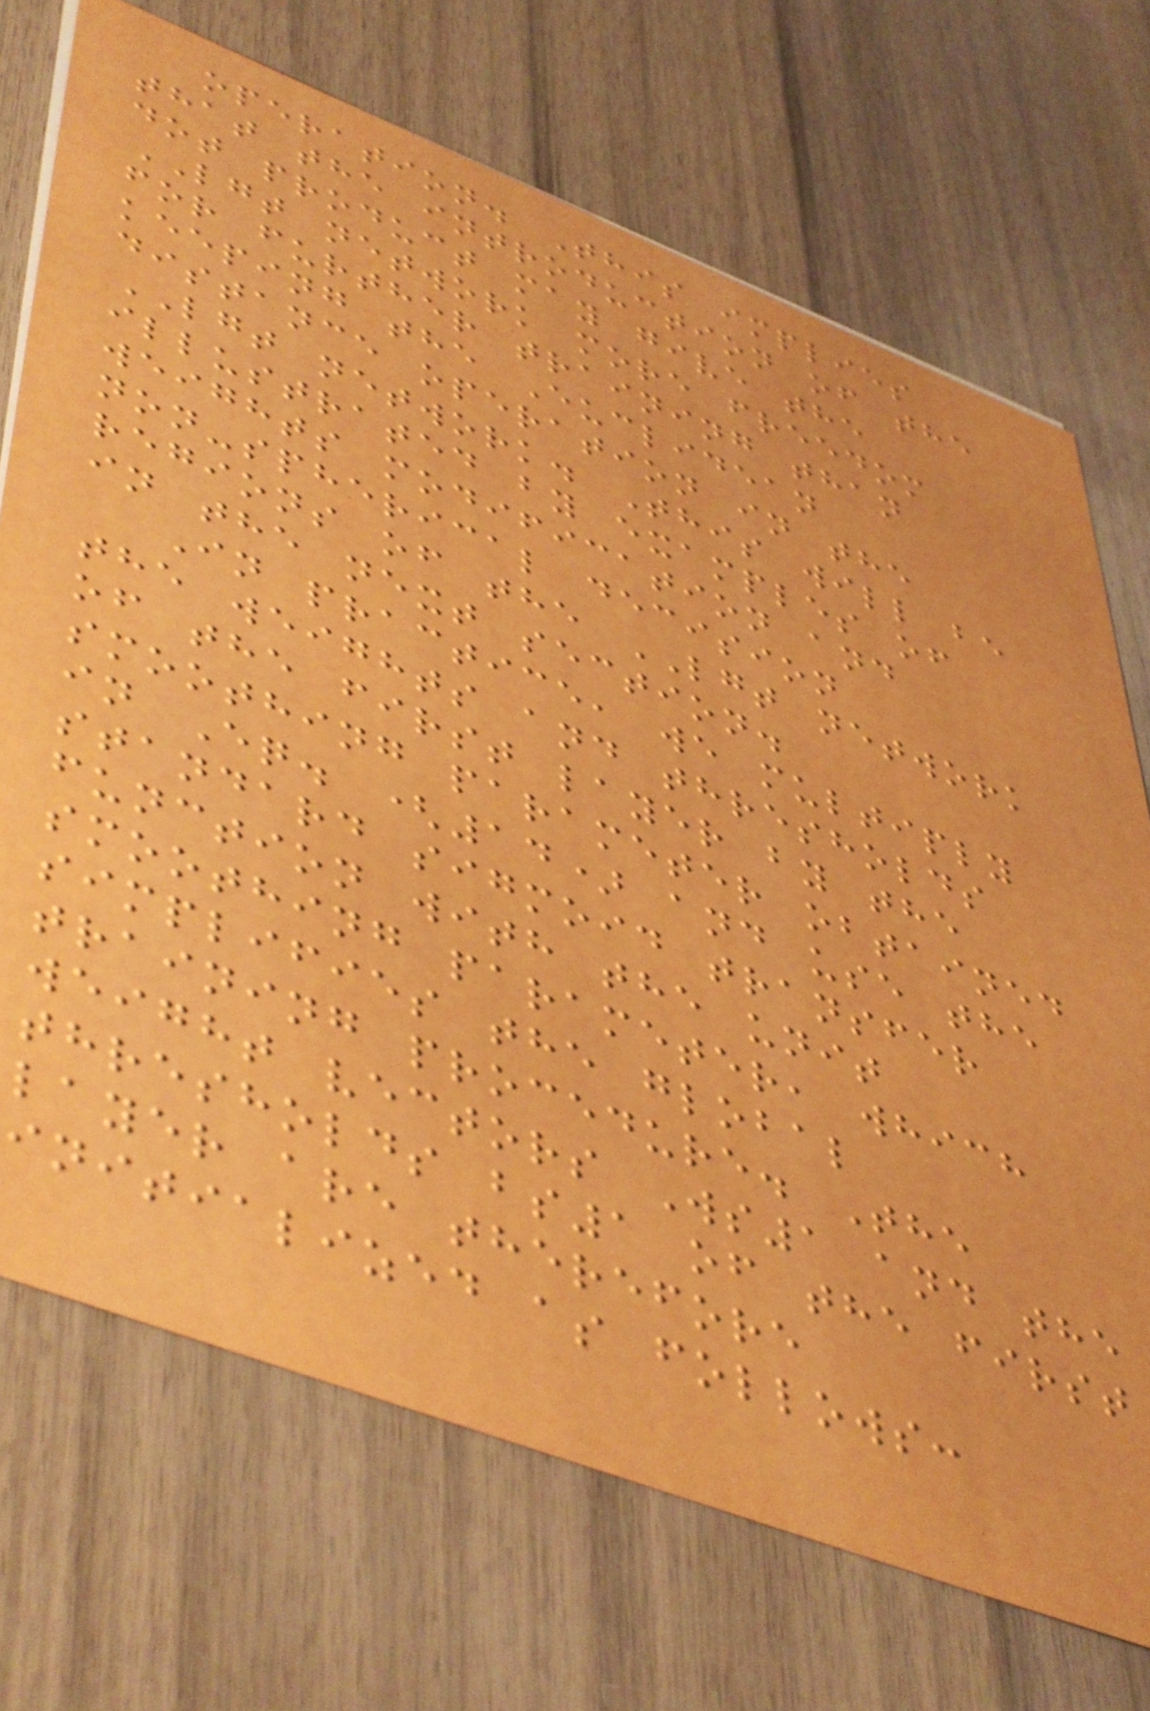operation. This implies
that the introduction of the
dot product may give the
LGT network more freedom
for further training than
keeping the Euclidean
distance operation in the
LGT network. This will be
illustrated by examples of
weights modification and
non-spherical decision
regions of the LGT network
in the next section.
In practice, we multiply
the weights and thresholds
of the first layer by the
smoothing parameter obtained
in Eq. (14) and use the
standard sigmoid transfer
function with the unit
smoothing parameter, which
simplifies the global
training procedure. The
weight vectors Ws1 and the
thresholds bs1 of the first
layer are therefore
initialized as follows:
